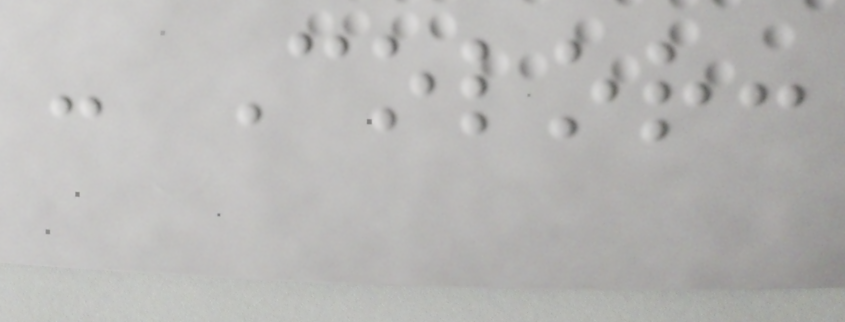- Color:
